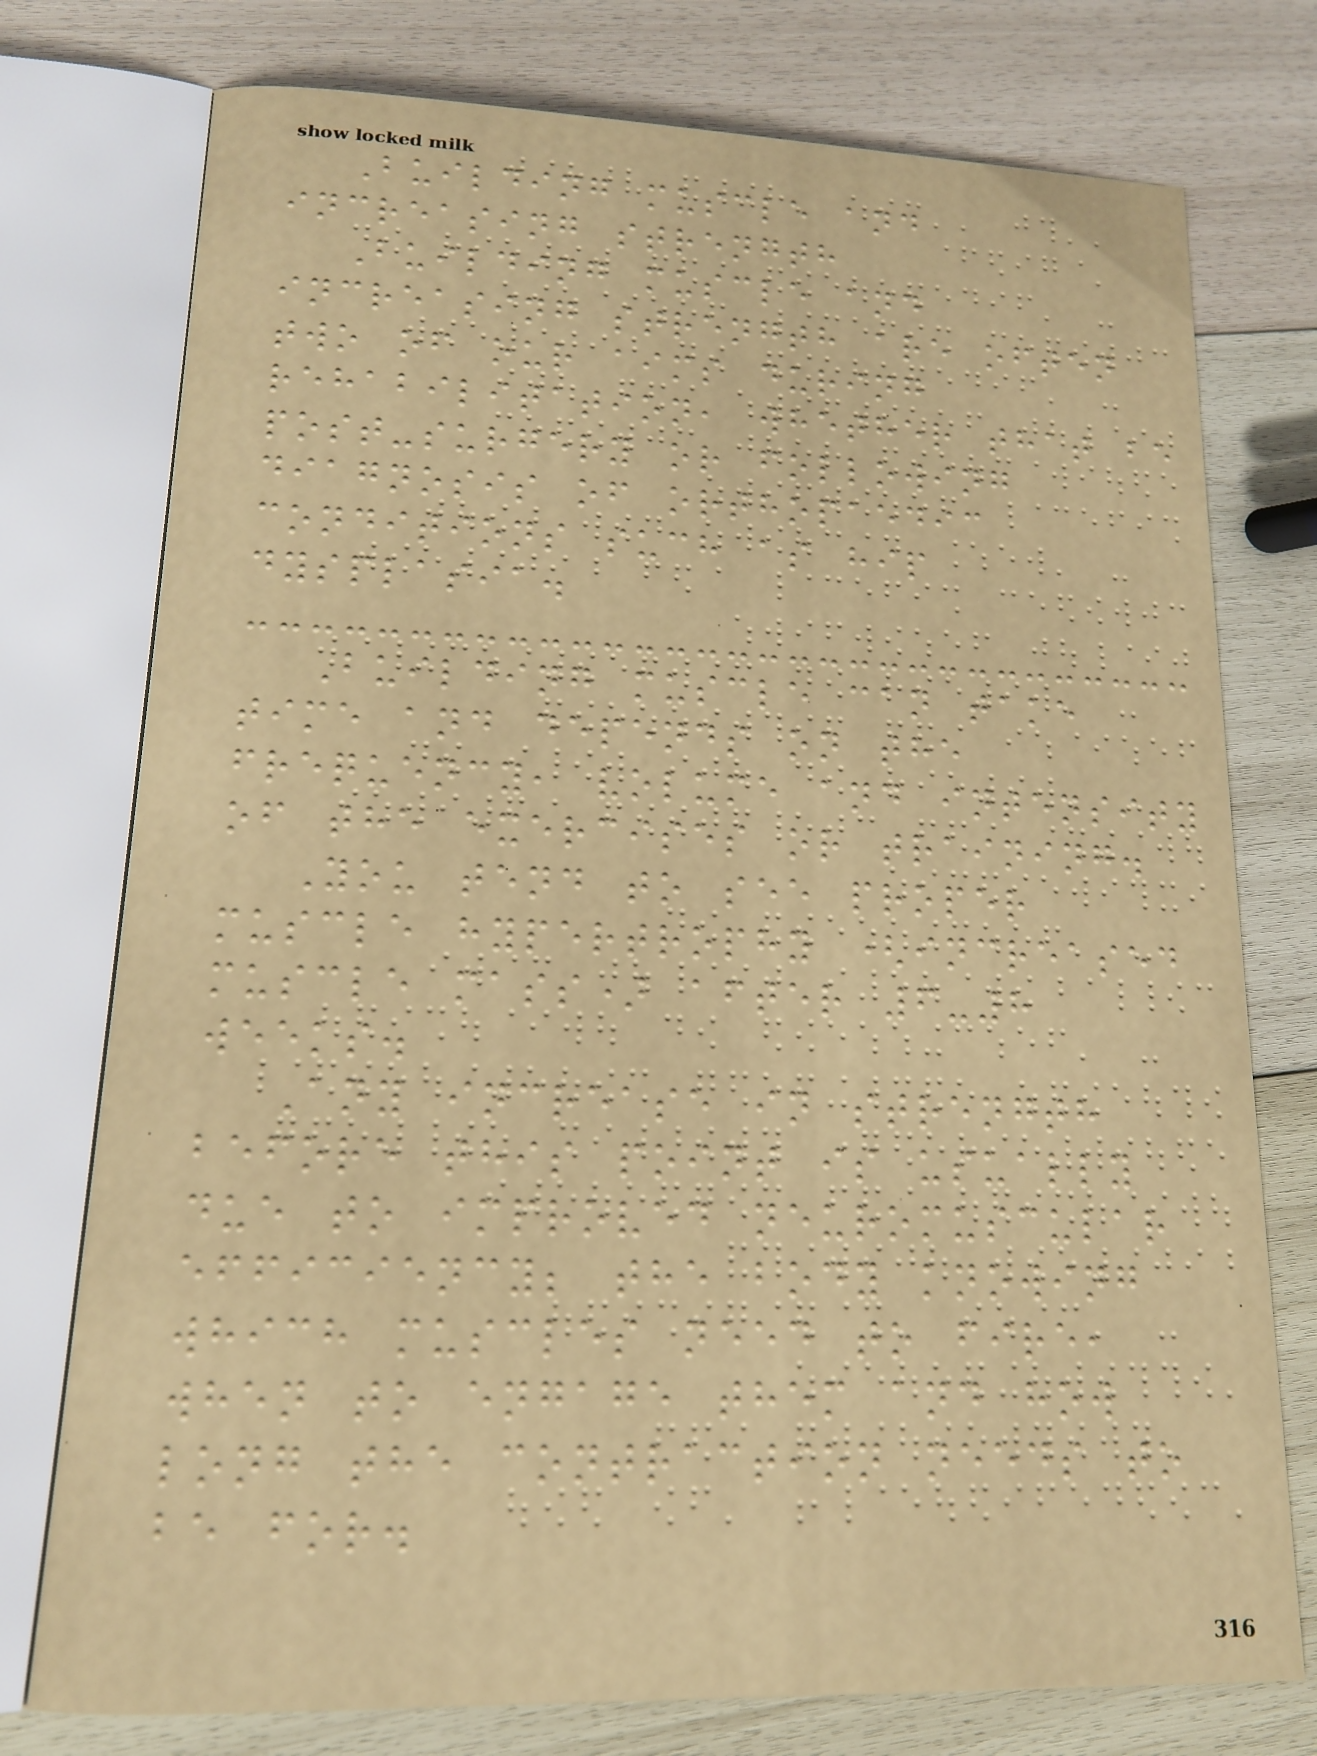Building muscle and
increasing strength
Building muscle and
increasing strength are often
two of our aims during
rehabilitation, whether that be
post-surgery or following
diagnosis of orthopaedic
conditions such as hip
dysplasia.
Building muscle can take
time and depends on the
frequency, volume and intensity
of the exercises or training.
You tend to see proper
muscle hypertrophy (increased
muscle mass) after 6-8
weeks.
Any increase in strength
before this point is usually
due to improved neuromuscular
efficiency; the body knowing
which muscles need to fire,
when to engage them and how
long the contraction needs to
be for.
